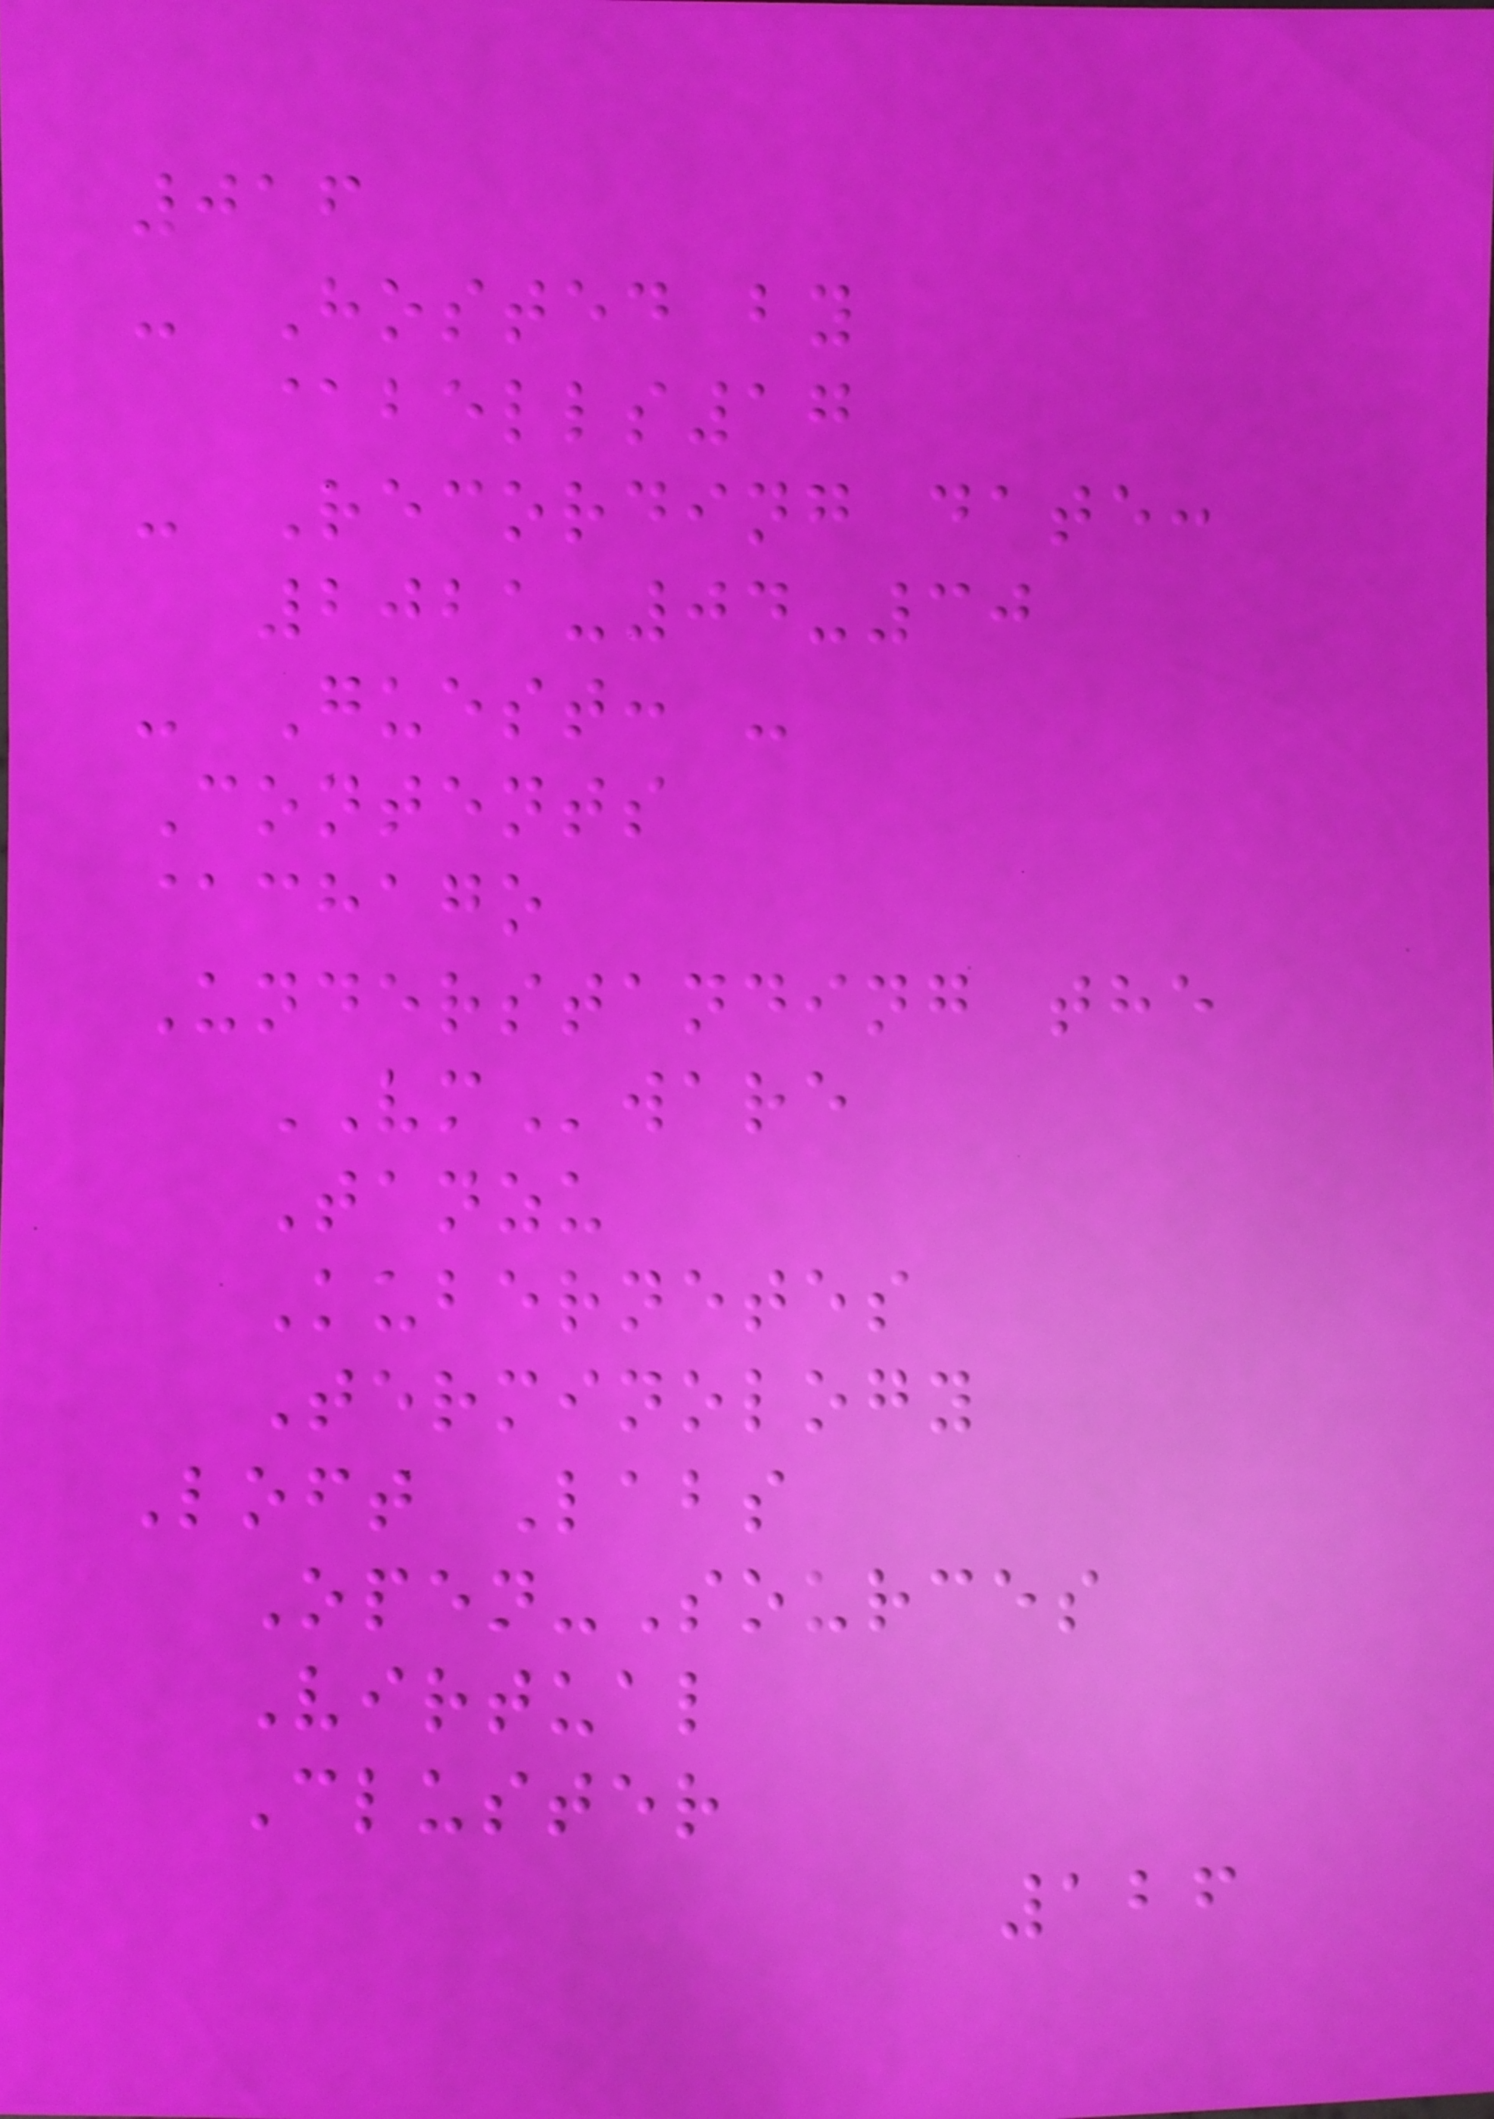016
- Hosted by
@bells17
- Recording date:
2021-04-30
- Guest: -
Contents
@chago
Understanding the
VMware
Tanzu
Kubernetes
Terminology
Loft Labs
Open-Sources
Virtual
Cluster
126
